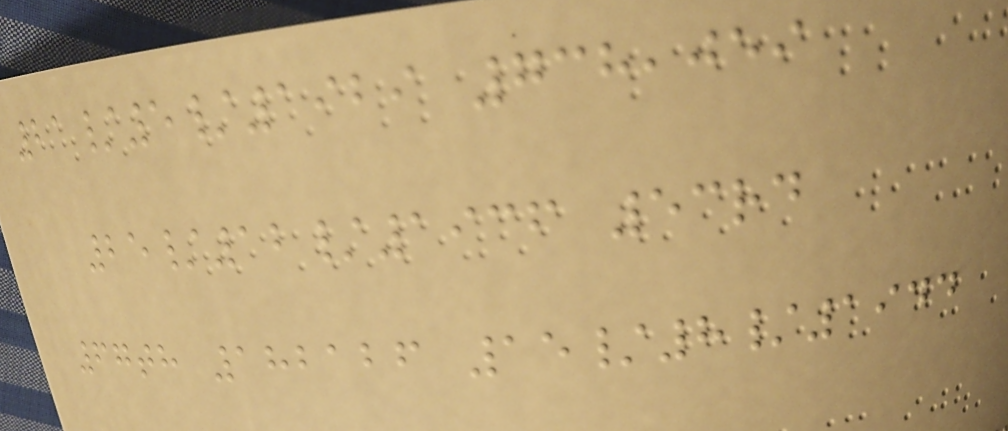21/5/1929 738,059
25/12/1936 53rd
67th 182126 15/8/1944
